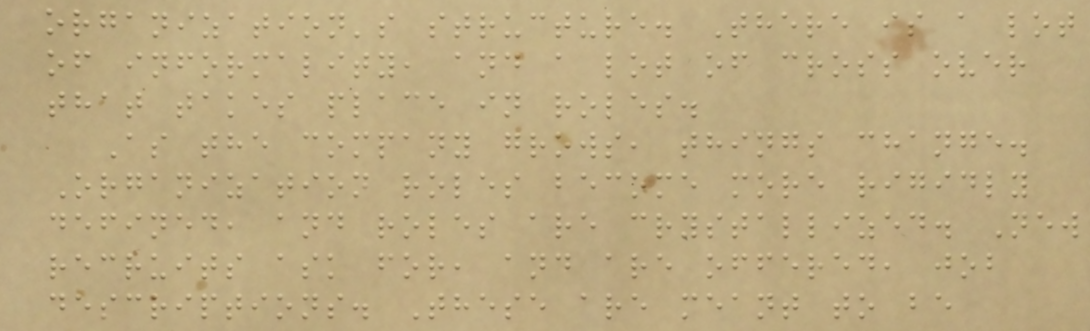organization's structure. There is a lot
of informality, and a lot of cross over
that takes place in roles.
As the company grows, things change.
Organization roles become more rigidly
defined, and roles are crystallized. New
recruits ask for, and are offered, job
descriptions. These are meant to be
